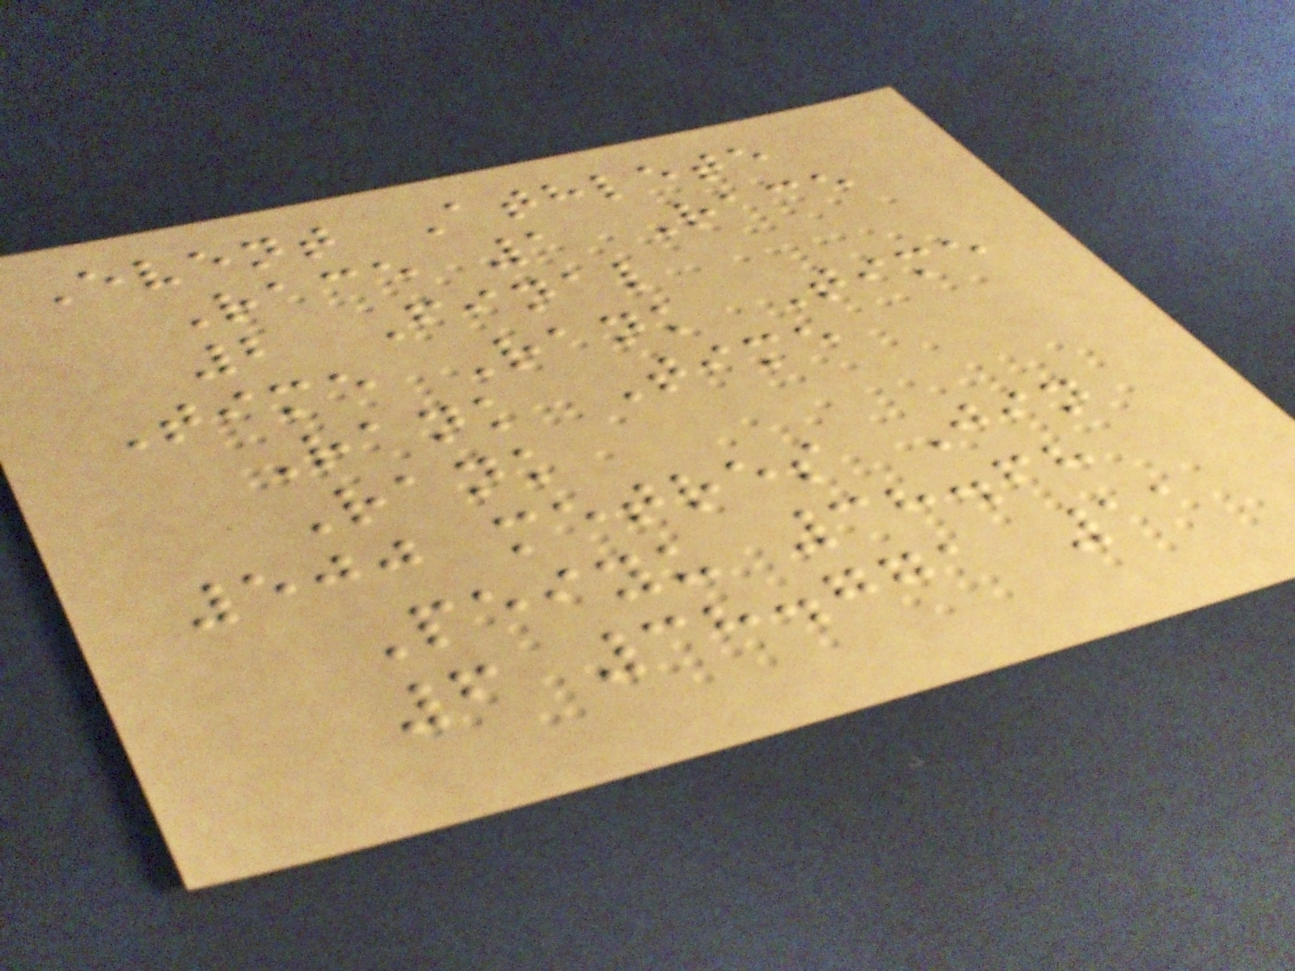Event Athlete
Race 1 Race
2 Final
Time Rank Time
Rank Time
Rank
500 metres Jin
Peiyu 38.68
6 38.771 11
